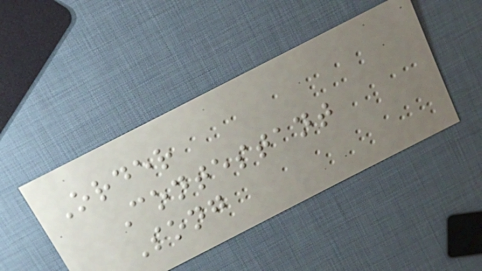Order
Contestant
Song
